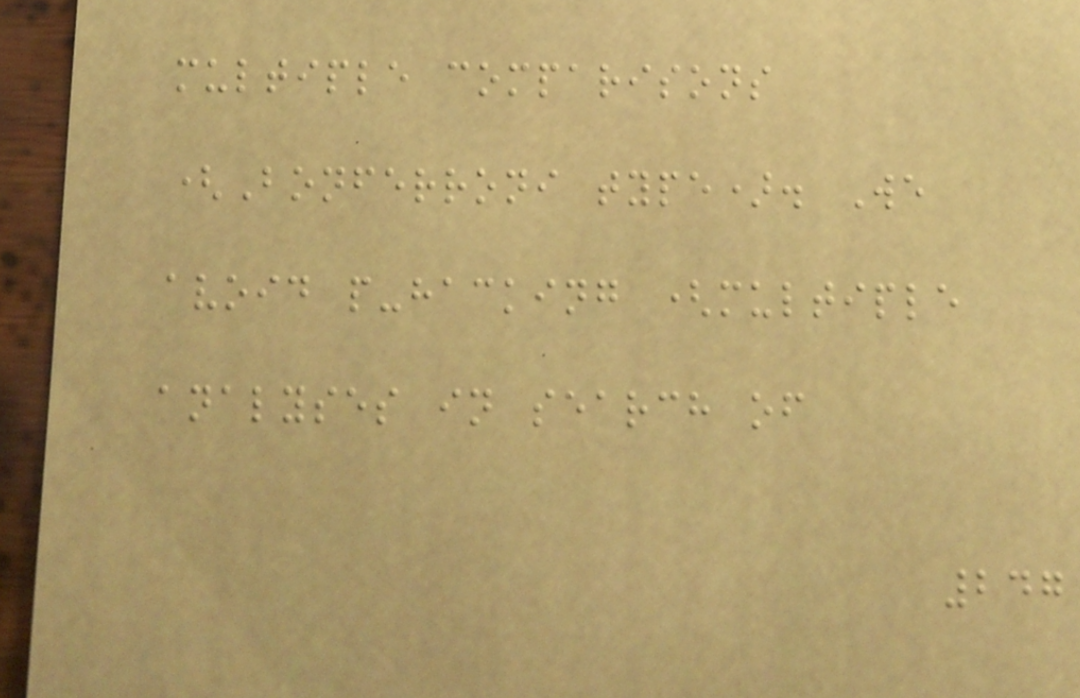multiple comparisons
(Bonferroni type). We
avoid p-hacking (multiple
analyses in search of
247
